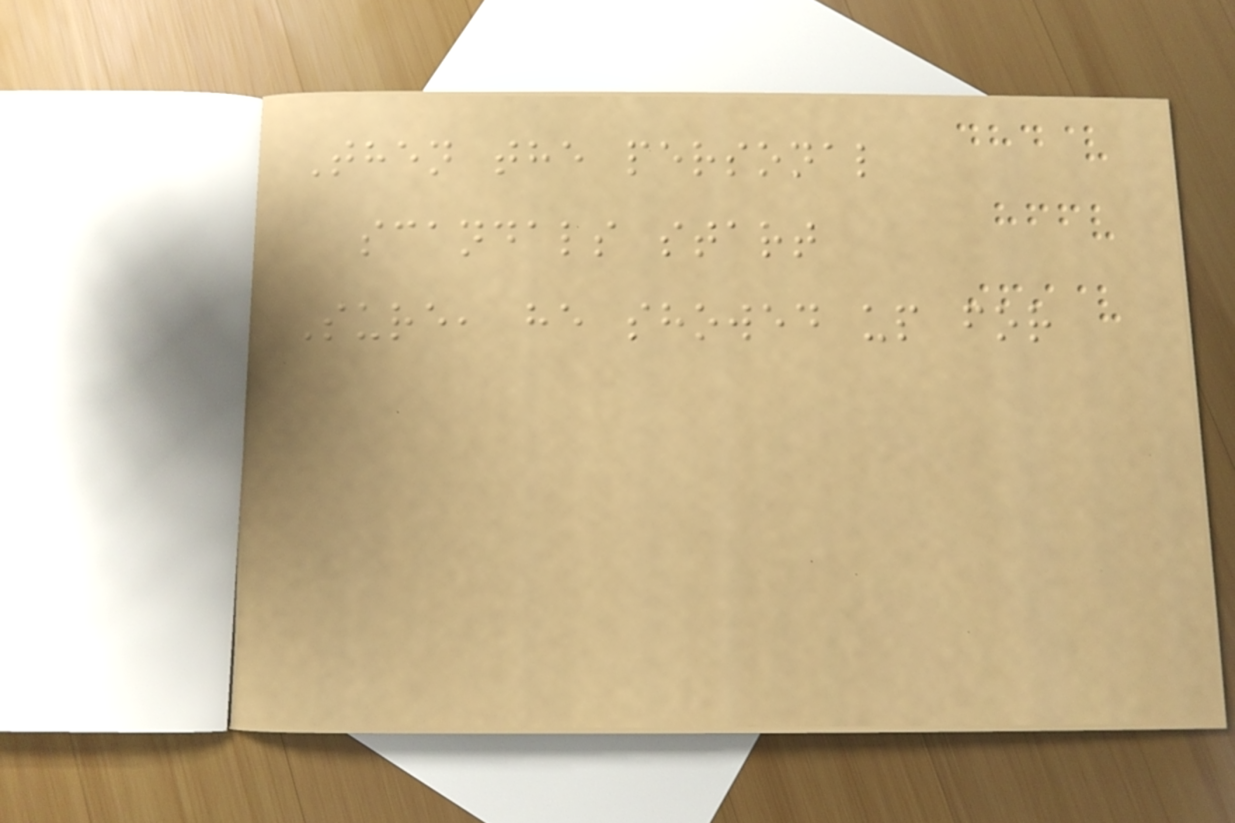Then the personal
scandals start
Sure, he showed up for
